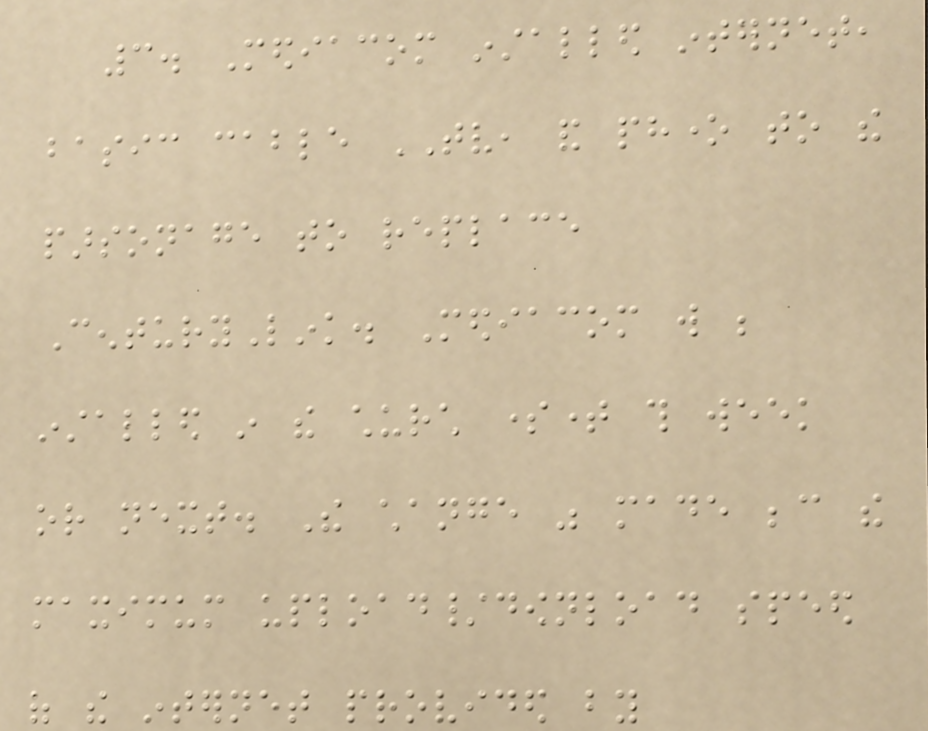3. Mediacom installed internet,
basic cable TV, and phone to the
parsonage to replace
CenturyLink. Mediacom will be
installed in the church sometime this week
or next. The change was made because the
maximum upload/download speed
of the internet provided by
